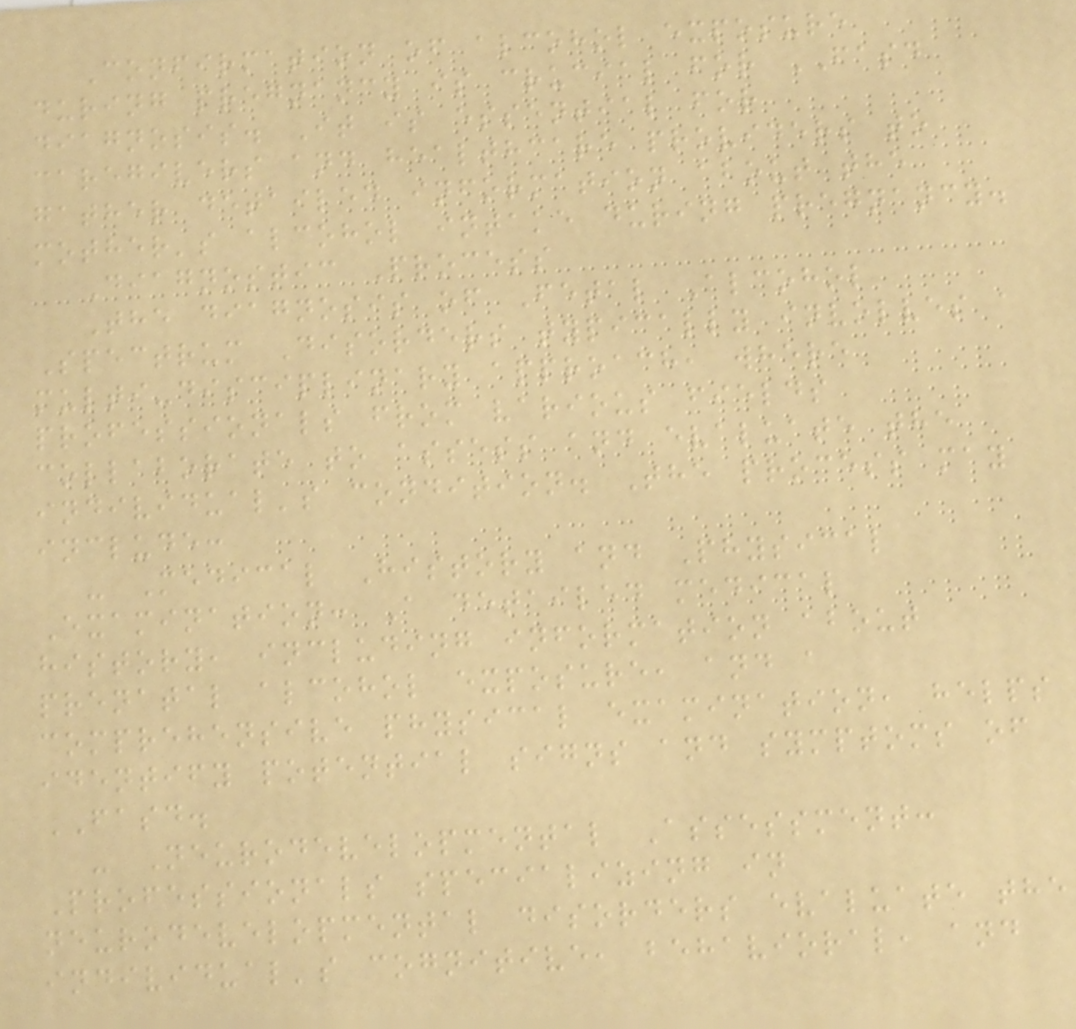Confirmation of alcohol exposure
during pregnancy is crucial for FASD
diagnosis. It is essential for
caregivers and healthcare providers to
gather detailed information about the
mother's alcohol intake during pregnancy.
Diagnostic Process
The diagnosis of Fetal Alcohol
Spectrum Disorders typically involves a
multi-disciplinary approach, where
professionals from various fields
collaborate to assess and evaluate the
individual's condition. The process may
include:
- Medical History and Physical
Examination: A detailed medical
history, including information about
prenatal alcohol exposure, and a
comprehensive physical examination, helps
identify potential signs and symptoms of
FASD.
- Neurodevelopmental Assessment:
Professionals specializing in
neurodevelopmental disorders evaluate the
individual's cognitive, behavioral, and
